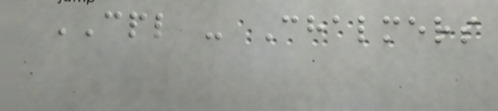CPL - Chalmers
